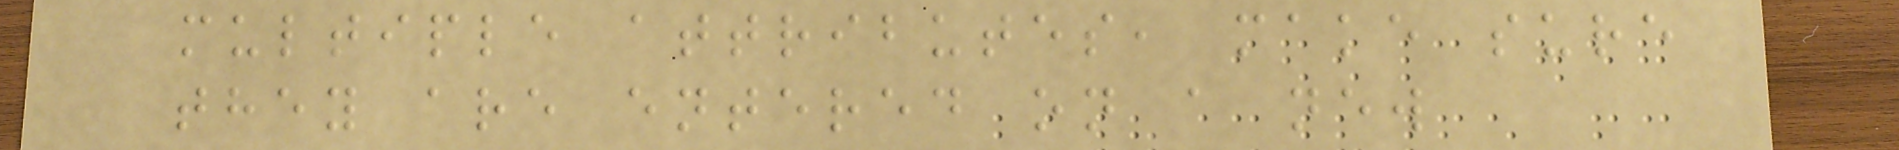multiple attributes, make sure
they are entered on a new
